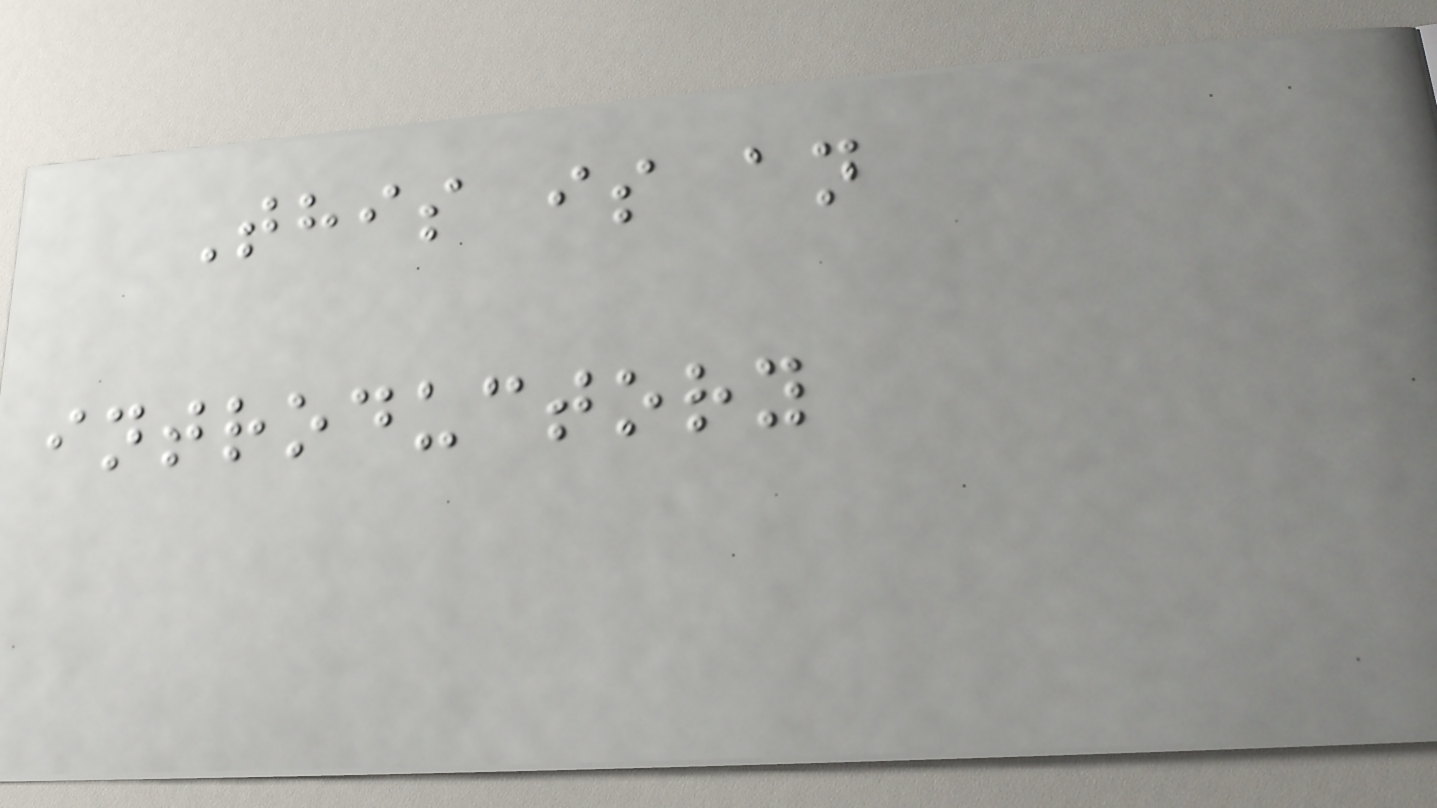This is an
introductory
